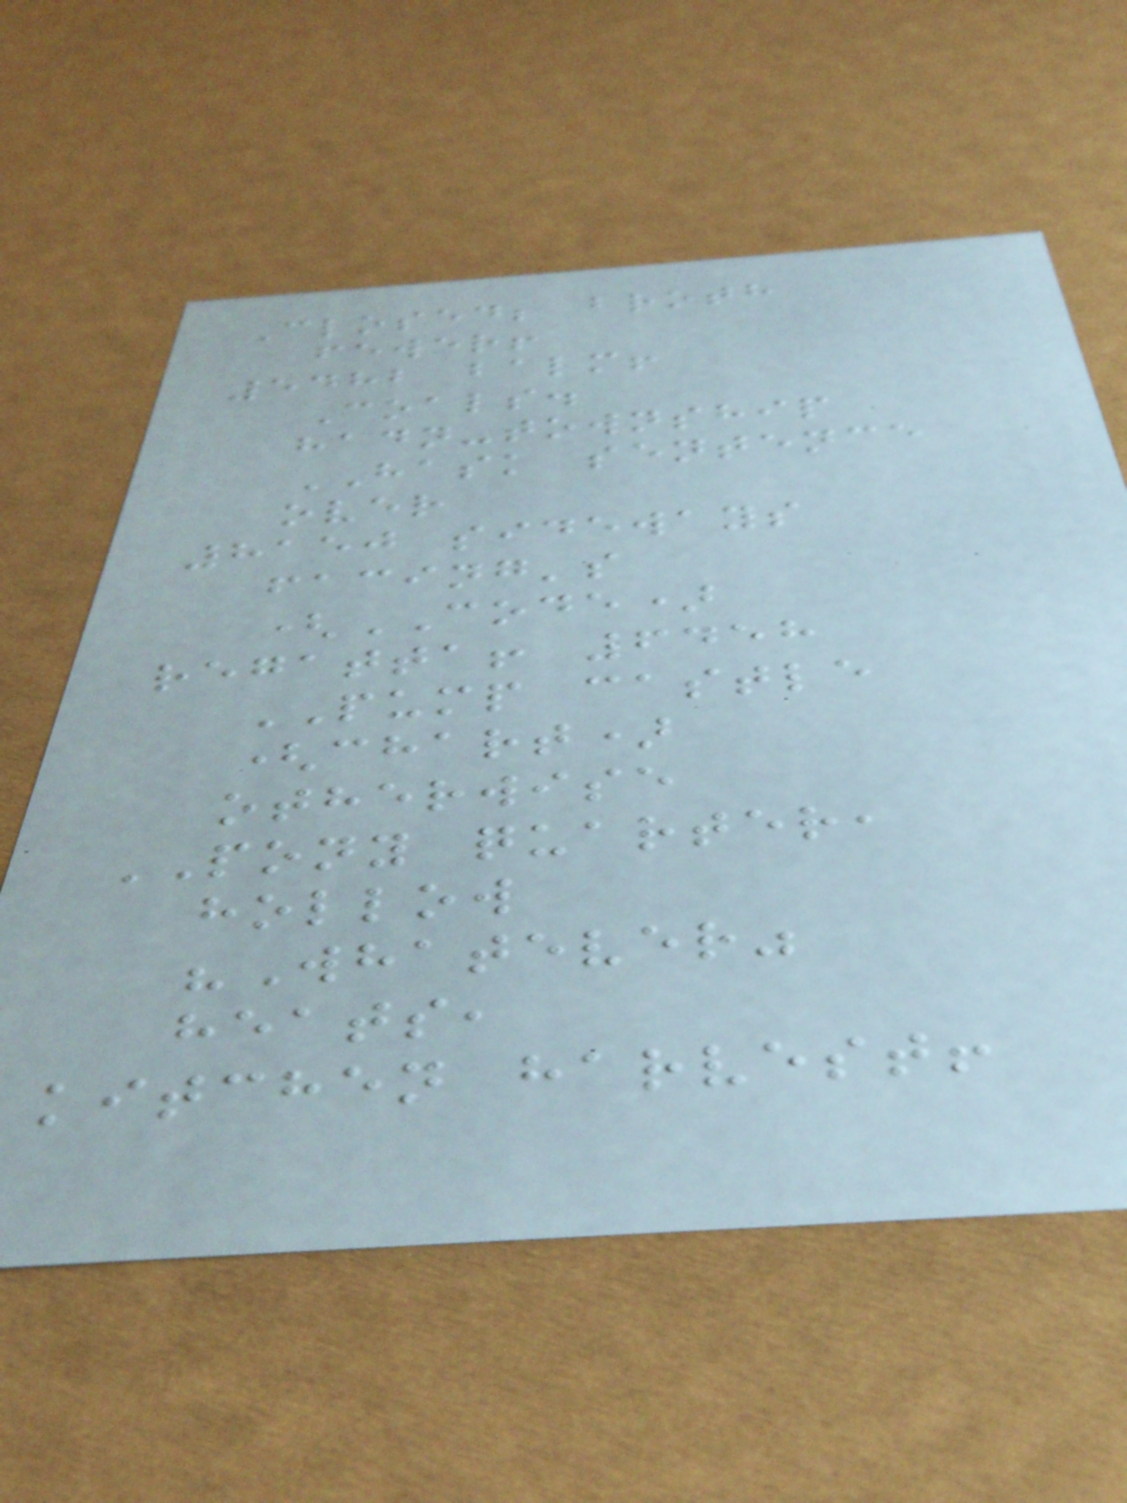Closed; broth
fewer!
5482 balm!
Coals.
hadn-township
HASK sentence
over
8150 sideways
facing's
(CODE)
regatta! 6458
PUMP castle
(chart)
otherwise
PONY quarter,
hollow
"Whatever"
heats,
kitchen harvest!
